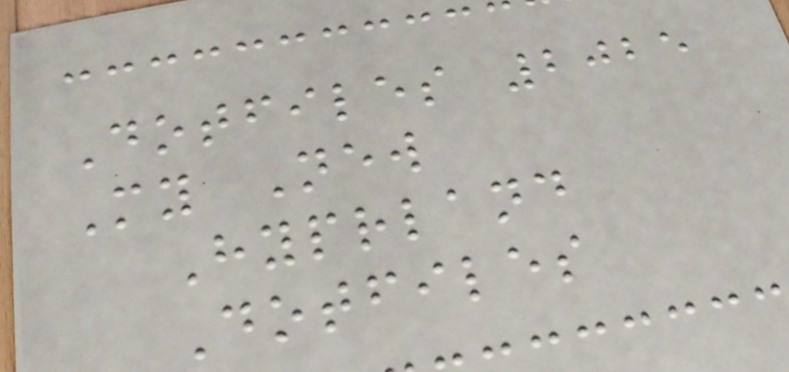Dotfiles 2025
My New
Hyprland
Dotfiles
